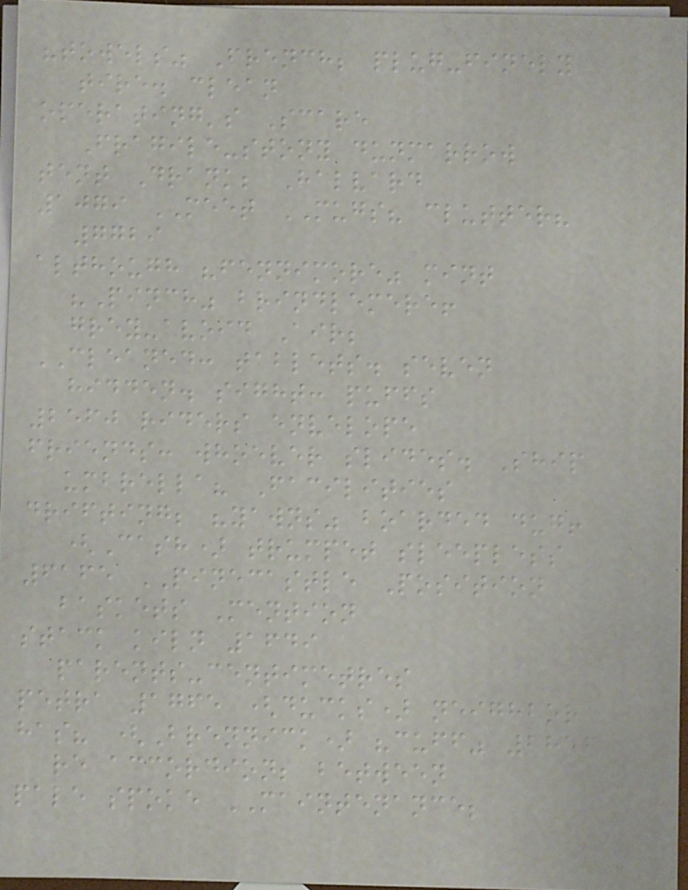"towels" French; plug-finely
tire. clean
operating's Scare
Fragile-stony dunmarrow
tent Drank; Halvard
1079 MEET MUGS? clutter?
7729
although "fennimore" mint
"Pinch" brindlemere!
grey-avoid Air;
CLEANED: tablets. seven
hidden. sight: puffs
2560 riders envelope
friends: whoever slides. Ship
umbrella? Facilities
drifting; "yawns" boarded dug!
(Cash) trumpet sleepless
6165 PINECASTLE Position
baskets Mention
stack kiln 1649
parents-centimetres
petra 1765 (ducks) neighbor
has? (Brennick) "cuff" 2856
re accordion; between
pale spoke MAINTENANCE;
